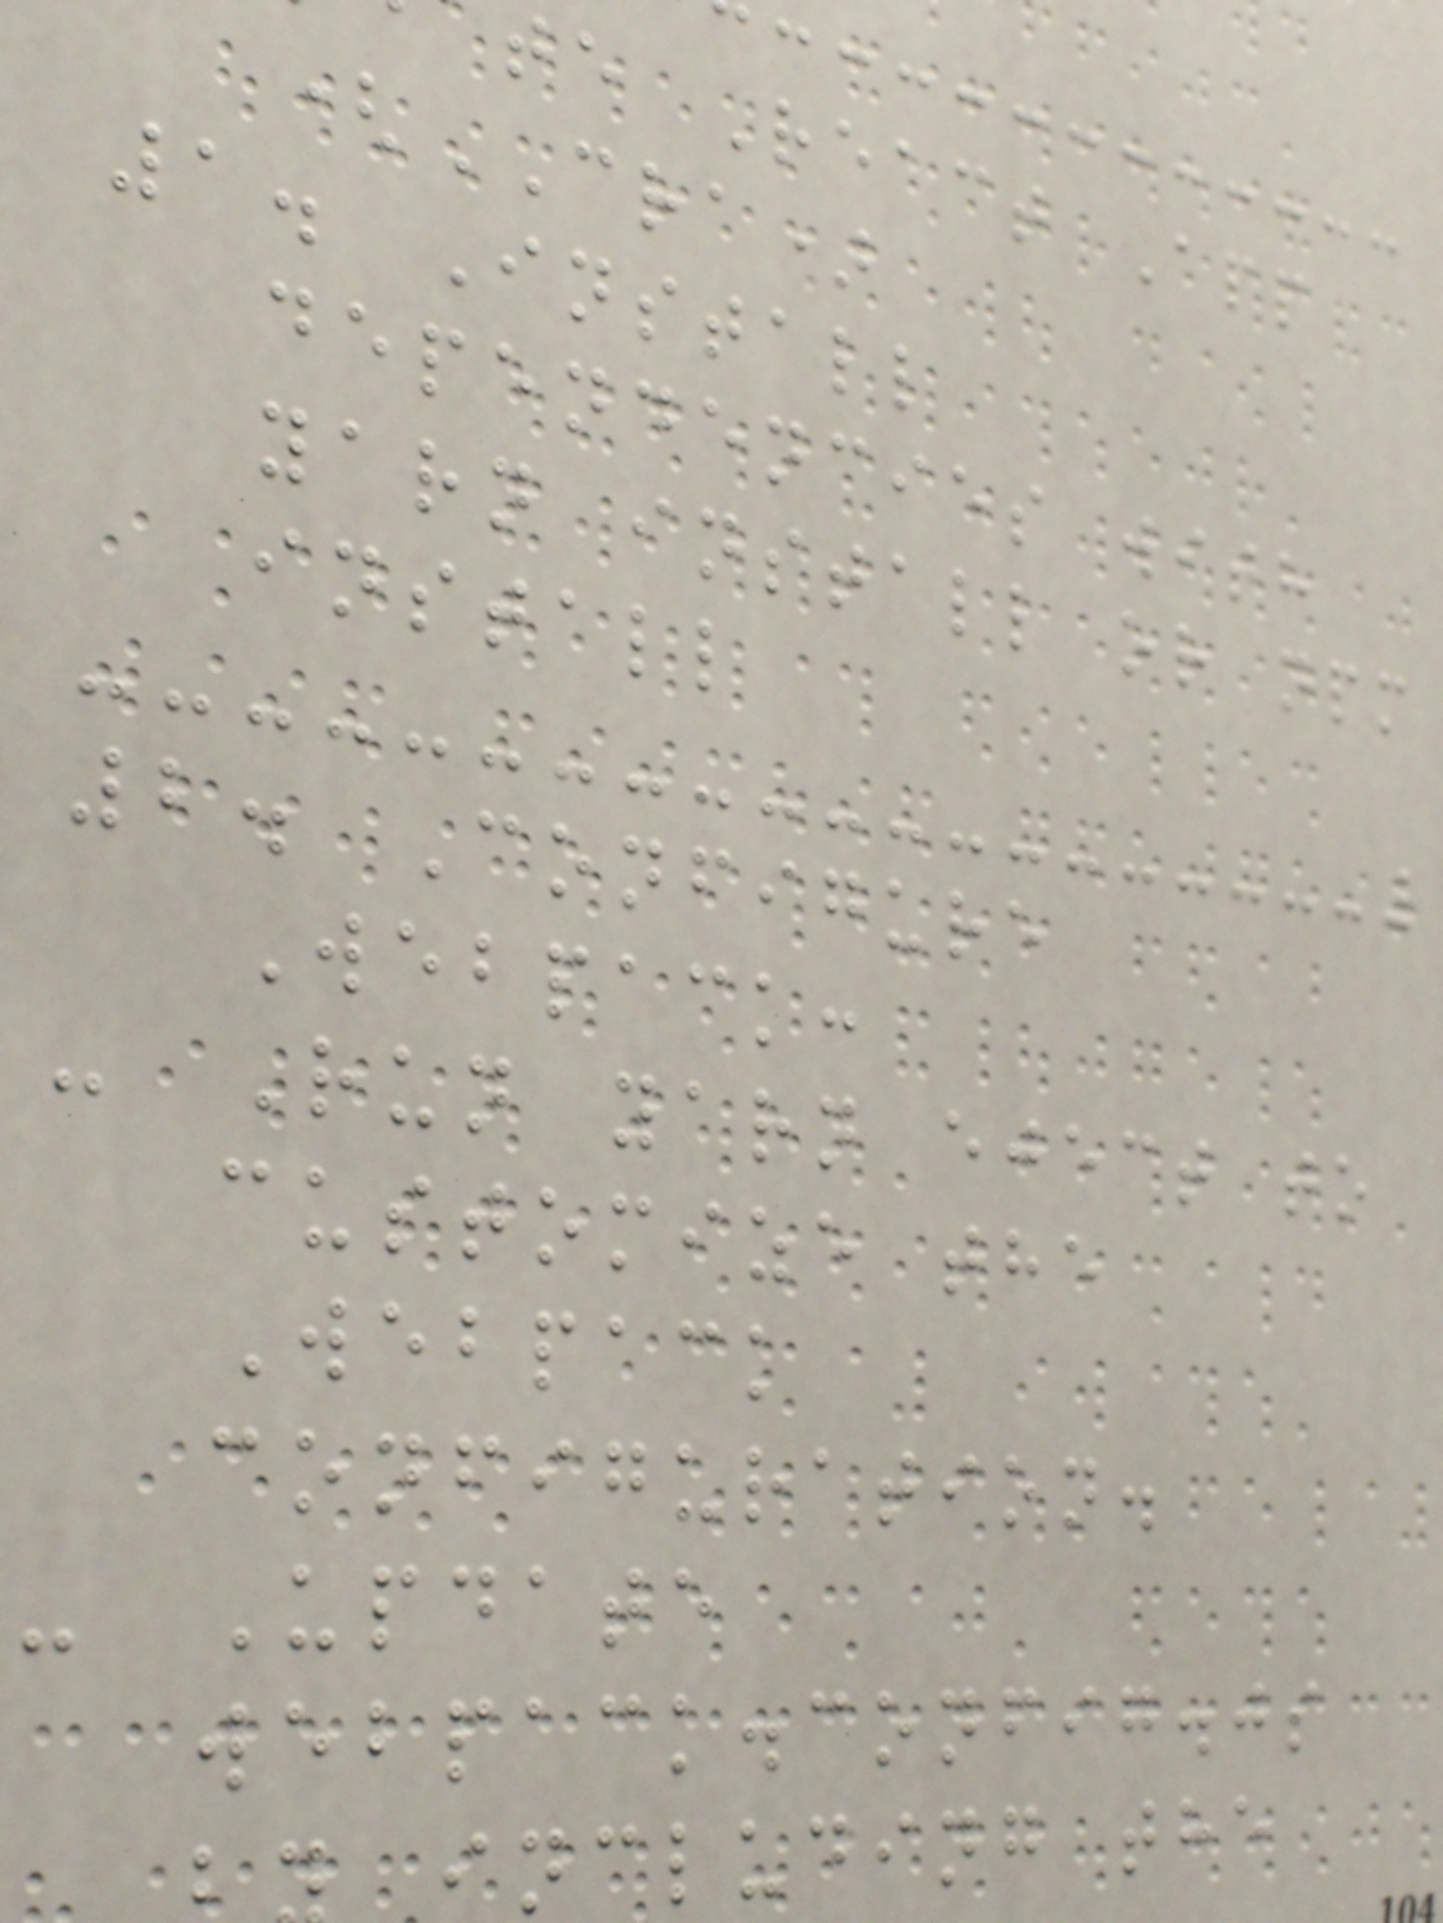te React App
(CRA)
1. Install
dependencies with
yarn install or npm
install
2. Configure
Webpack:
- Run yarn eject to
customize the
Webpack
configuration.
- Update
webpack.config.js
including the
